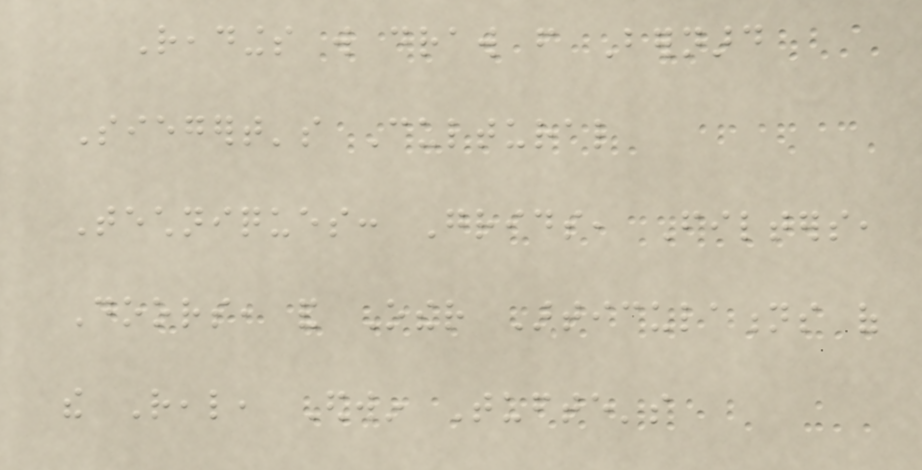Readings will draw from Bernard
Siegert's Cultural
Techniques: Grids, Filters,
Doors, and Other Articulations of
the Real, Edwin Tufte's
